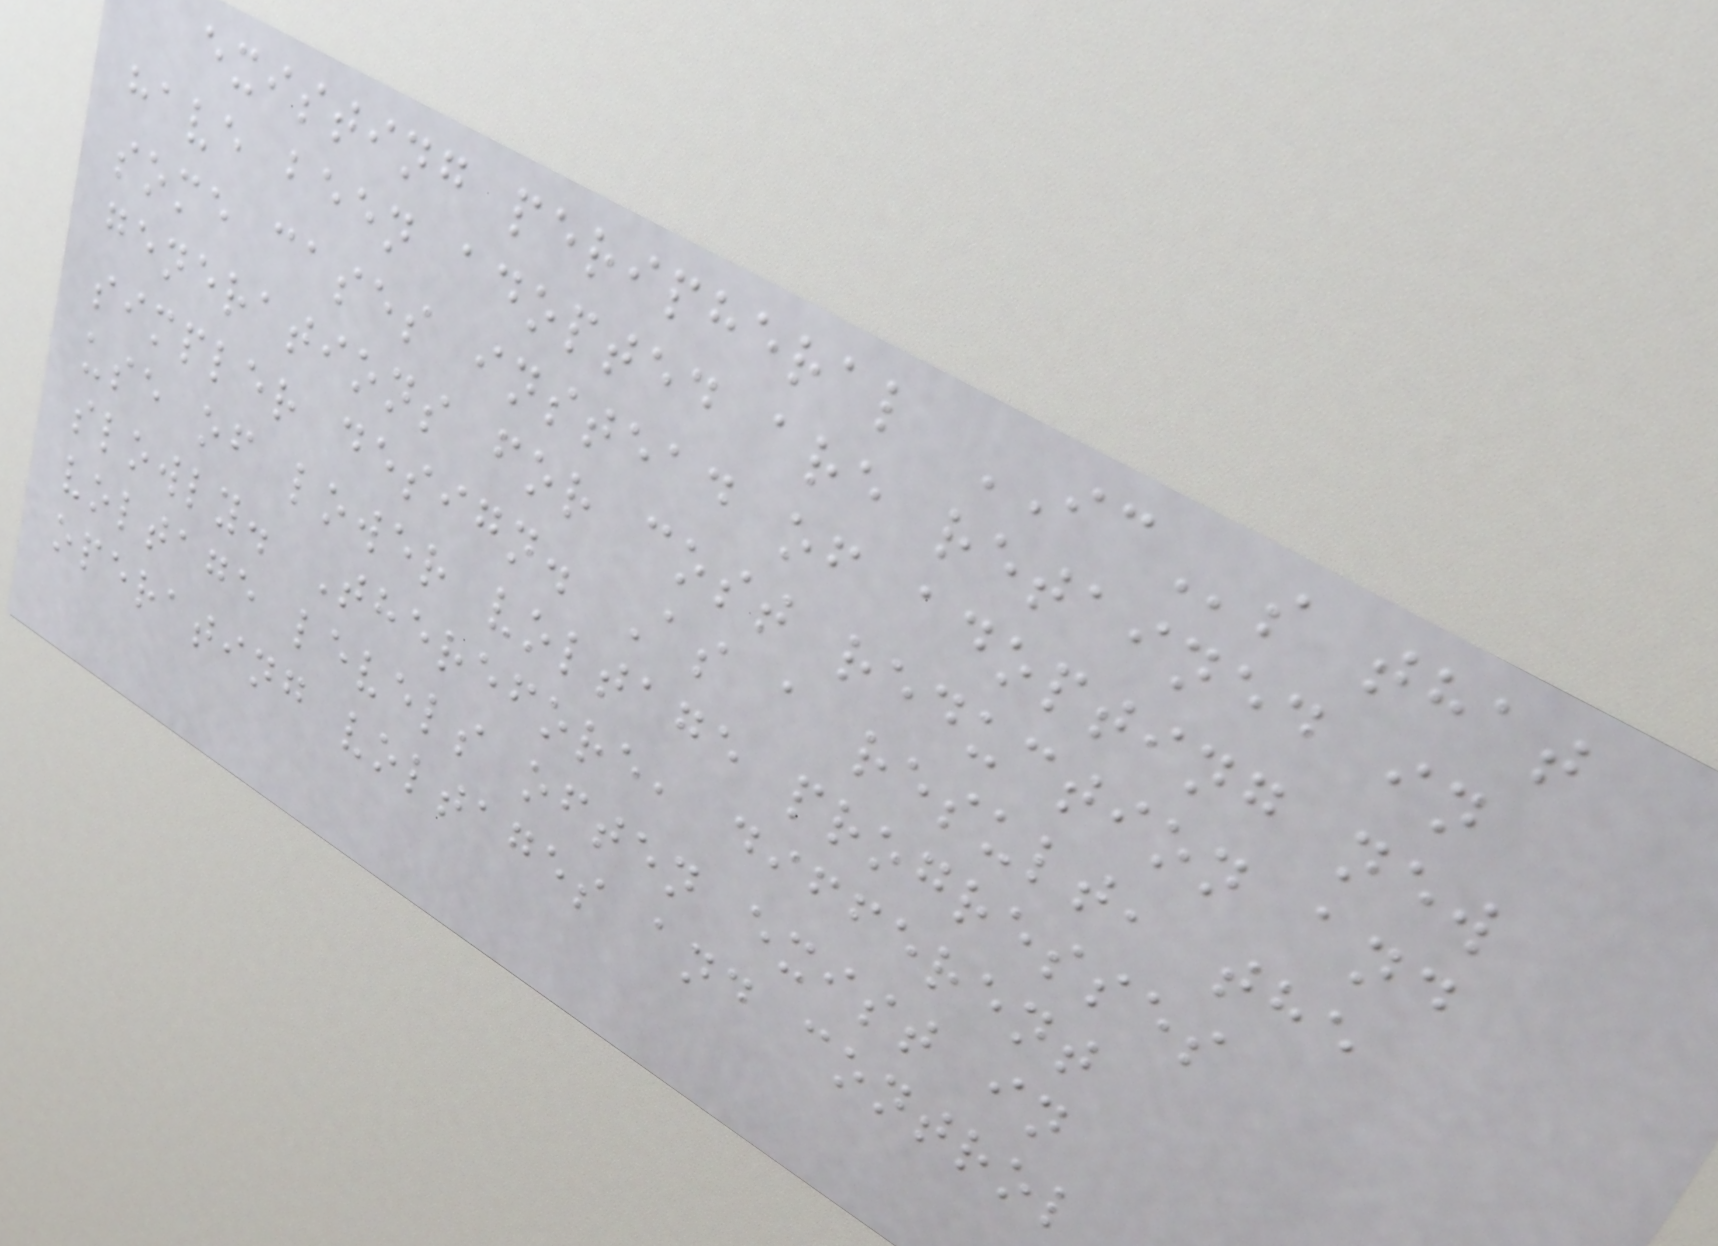existing peripheral ICs that
have been adopted are retained in
some cases instead of adopting new
generations for cost reduction and
simpler design. As a result, the
use of lower voltage progresses
slowly. Therefore, different
voltage levels often exist in
operating voltages and control
